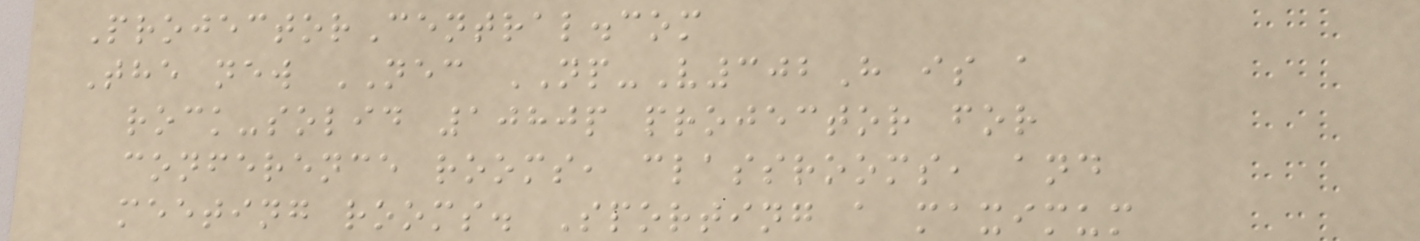ProjectorCentral.com
The new NEC NP-V302H is a
rock-solid 1080p projector for
conference rooms, classrooms, and
meeting rooms. Sporting a maximum
